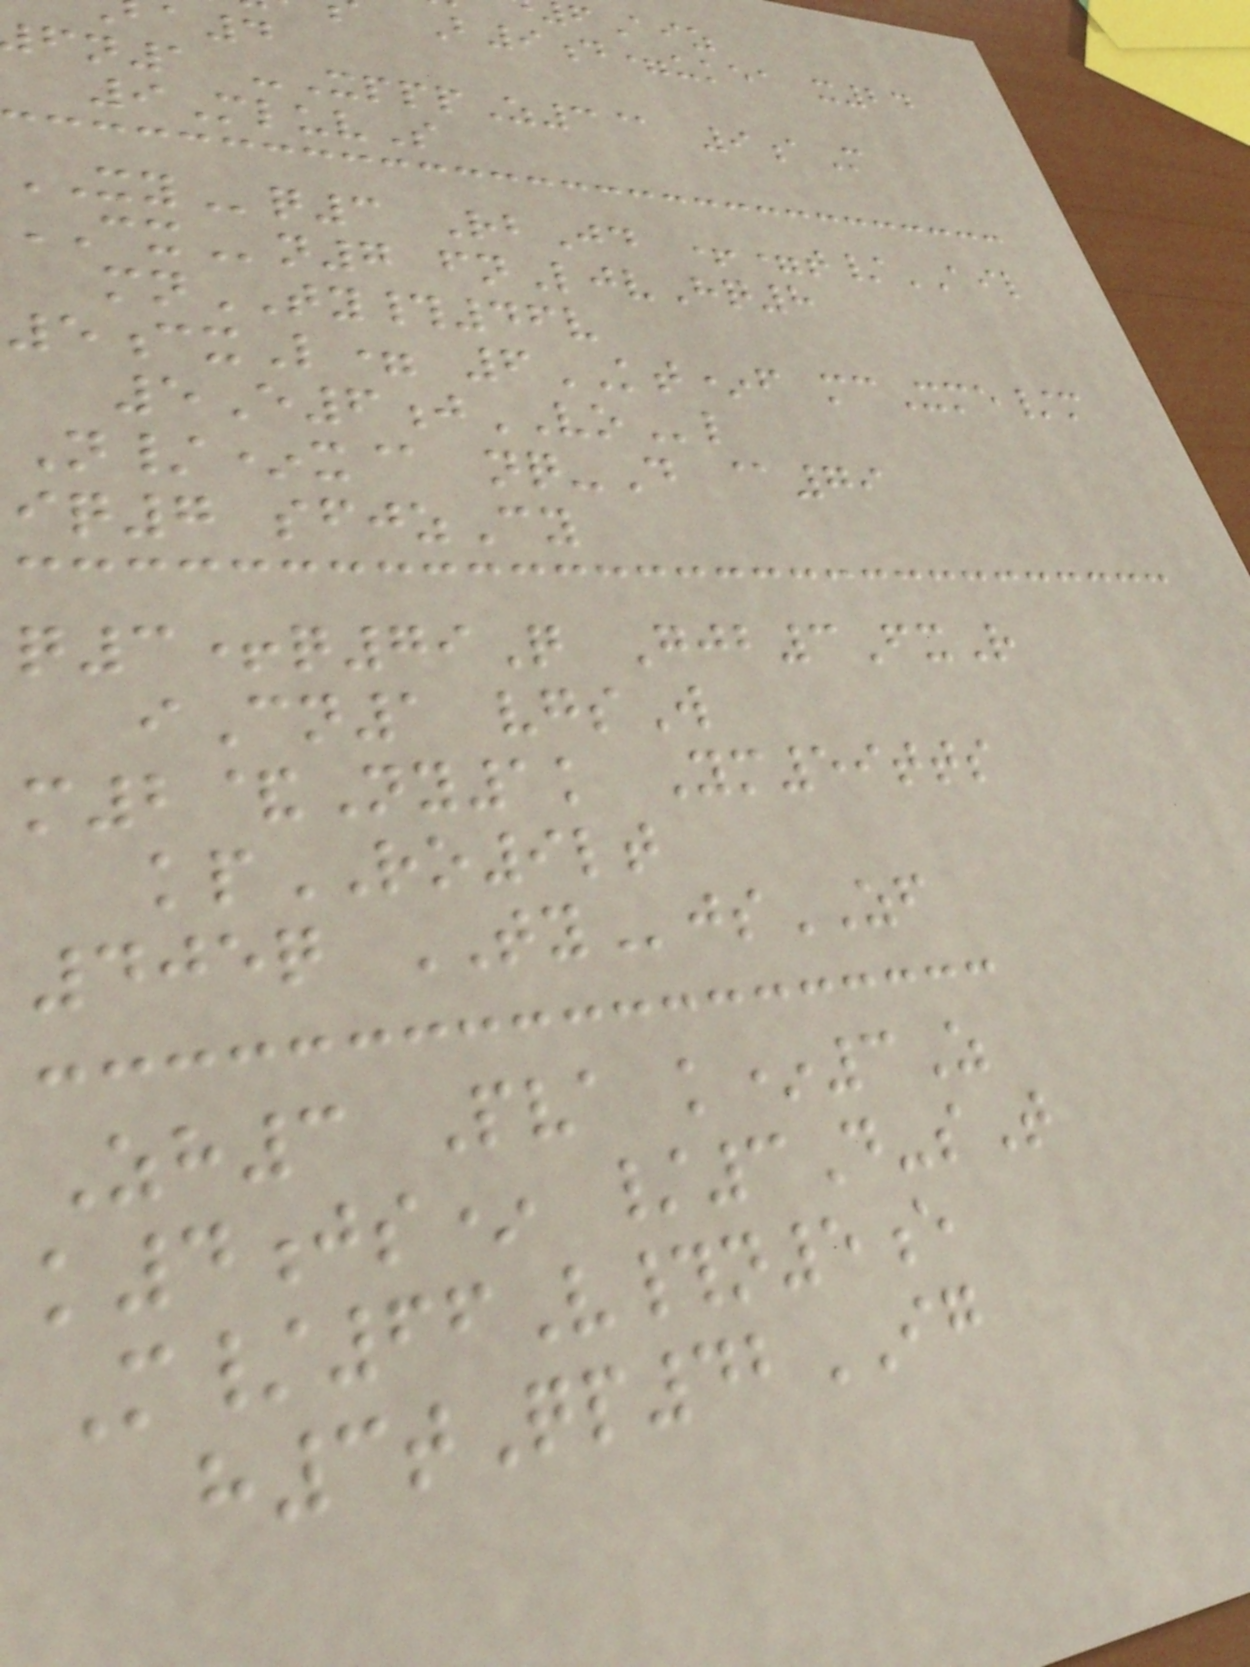B9d=ukea x24
n1 -XpppZ3@ 9aM
9MluvS
XYq3 RbJd +=t/AIL
CXn7 fnLjvHq8
mnTY#46v
5cxL= 6KT*f mcXme/m
5E6jVOl
N/*x@ nq-D @79
iq7 sfjzCy
q3+q79Q Gjb3FxR
iCn1 vgsW
m2&Ny1k Ym59tts
kpRO9lt
405q TYjsZF
Zh3 Pva k*3Z
k4js* /3D-sT
M/66V#n5e
h3tQp42IG
